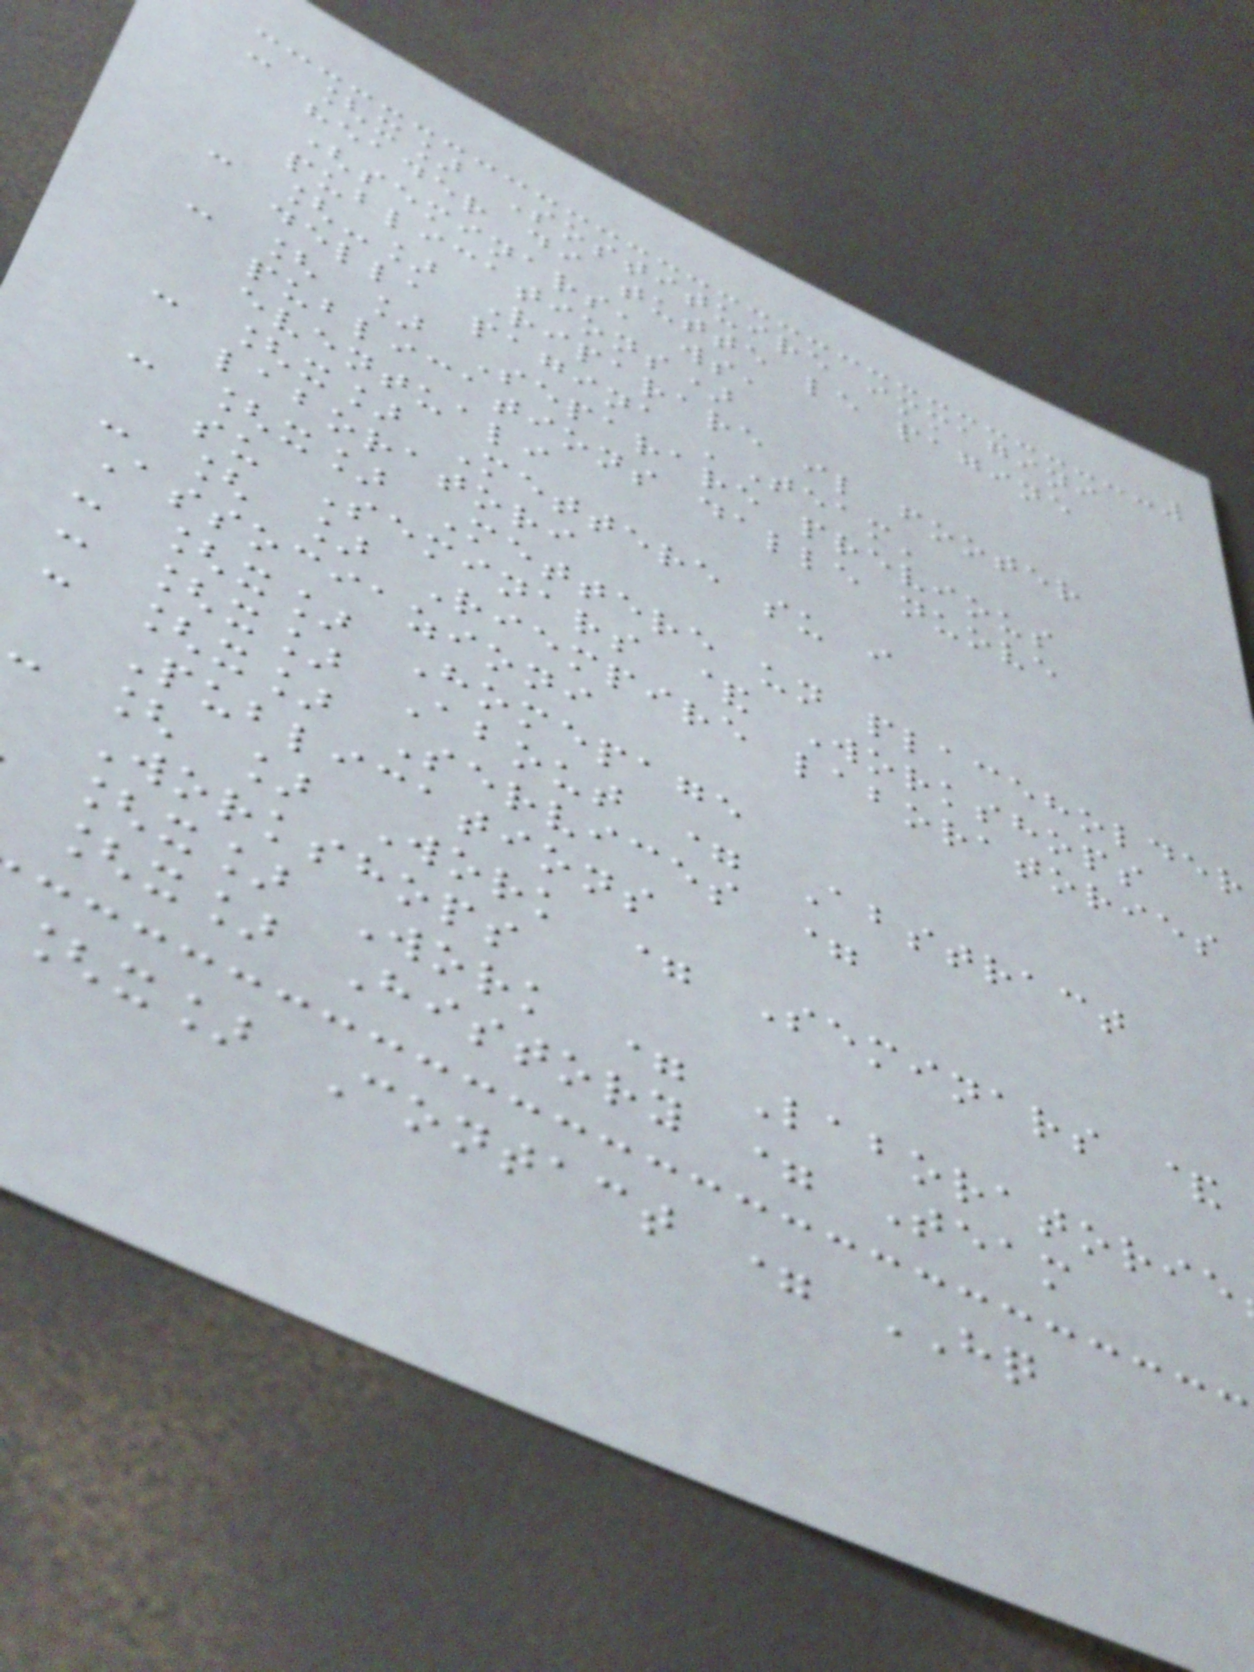- [x] Sostituire immagini
header di tutte le pagine
(seminars, ws,
publications)
- [-] Riparare il footer
della pagina 'Team'
- [ ] Separare previous
publications dalle nuove
eventuali
- [x] Mettere su i
laboratori
- [x] Mettere un placeholder
su Seminars & Workshops
- [ ] Riempire laboratories
Associazioni
- [x] Homepage
- [x] About = Abstract
- [x] Services =
Publications
- [ ] Work = Seminars &
Workshops
[x] Work = Laboratorie
[x] History = Team
[x] Contact = HQ
